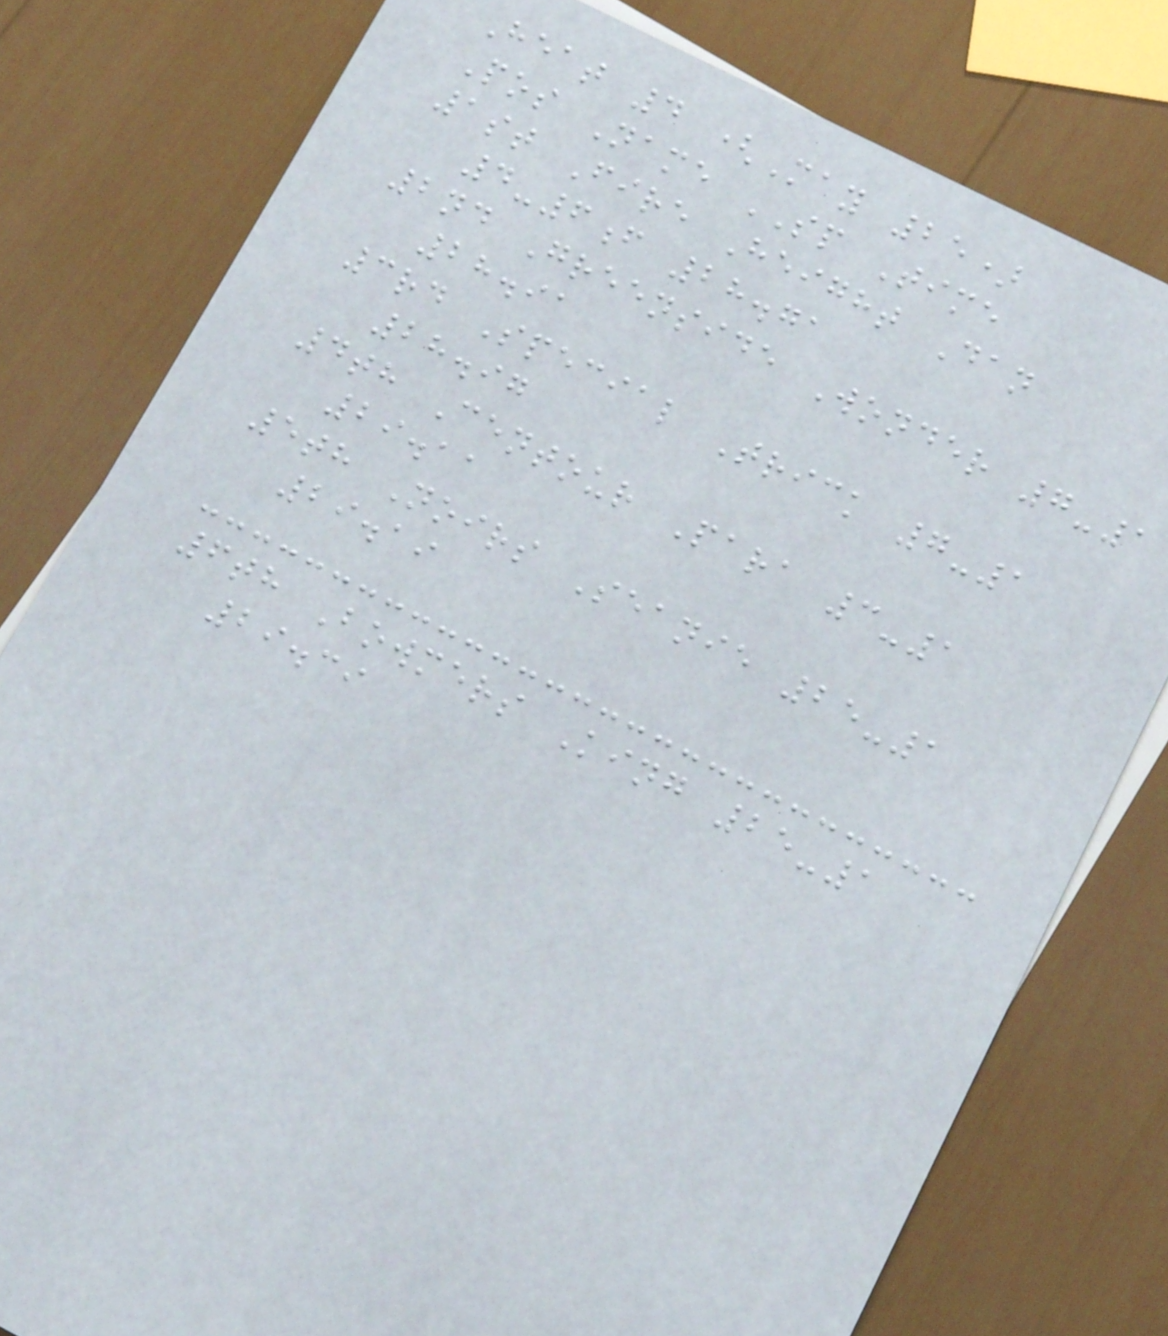Heat 4 (May 25)
Pos Name SP Time
1st Fire Height Dan
4-6f 28.71
2nd Greenside Wonder 7-1
28.91
3rd Special Trick 7-1
28.97
4th Centour Para 3-1
29.11
5th Noirs Seanie 25-1
29.19
6th Bowmers King 25-1
29.39
